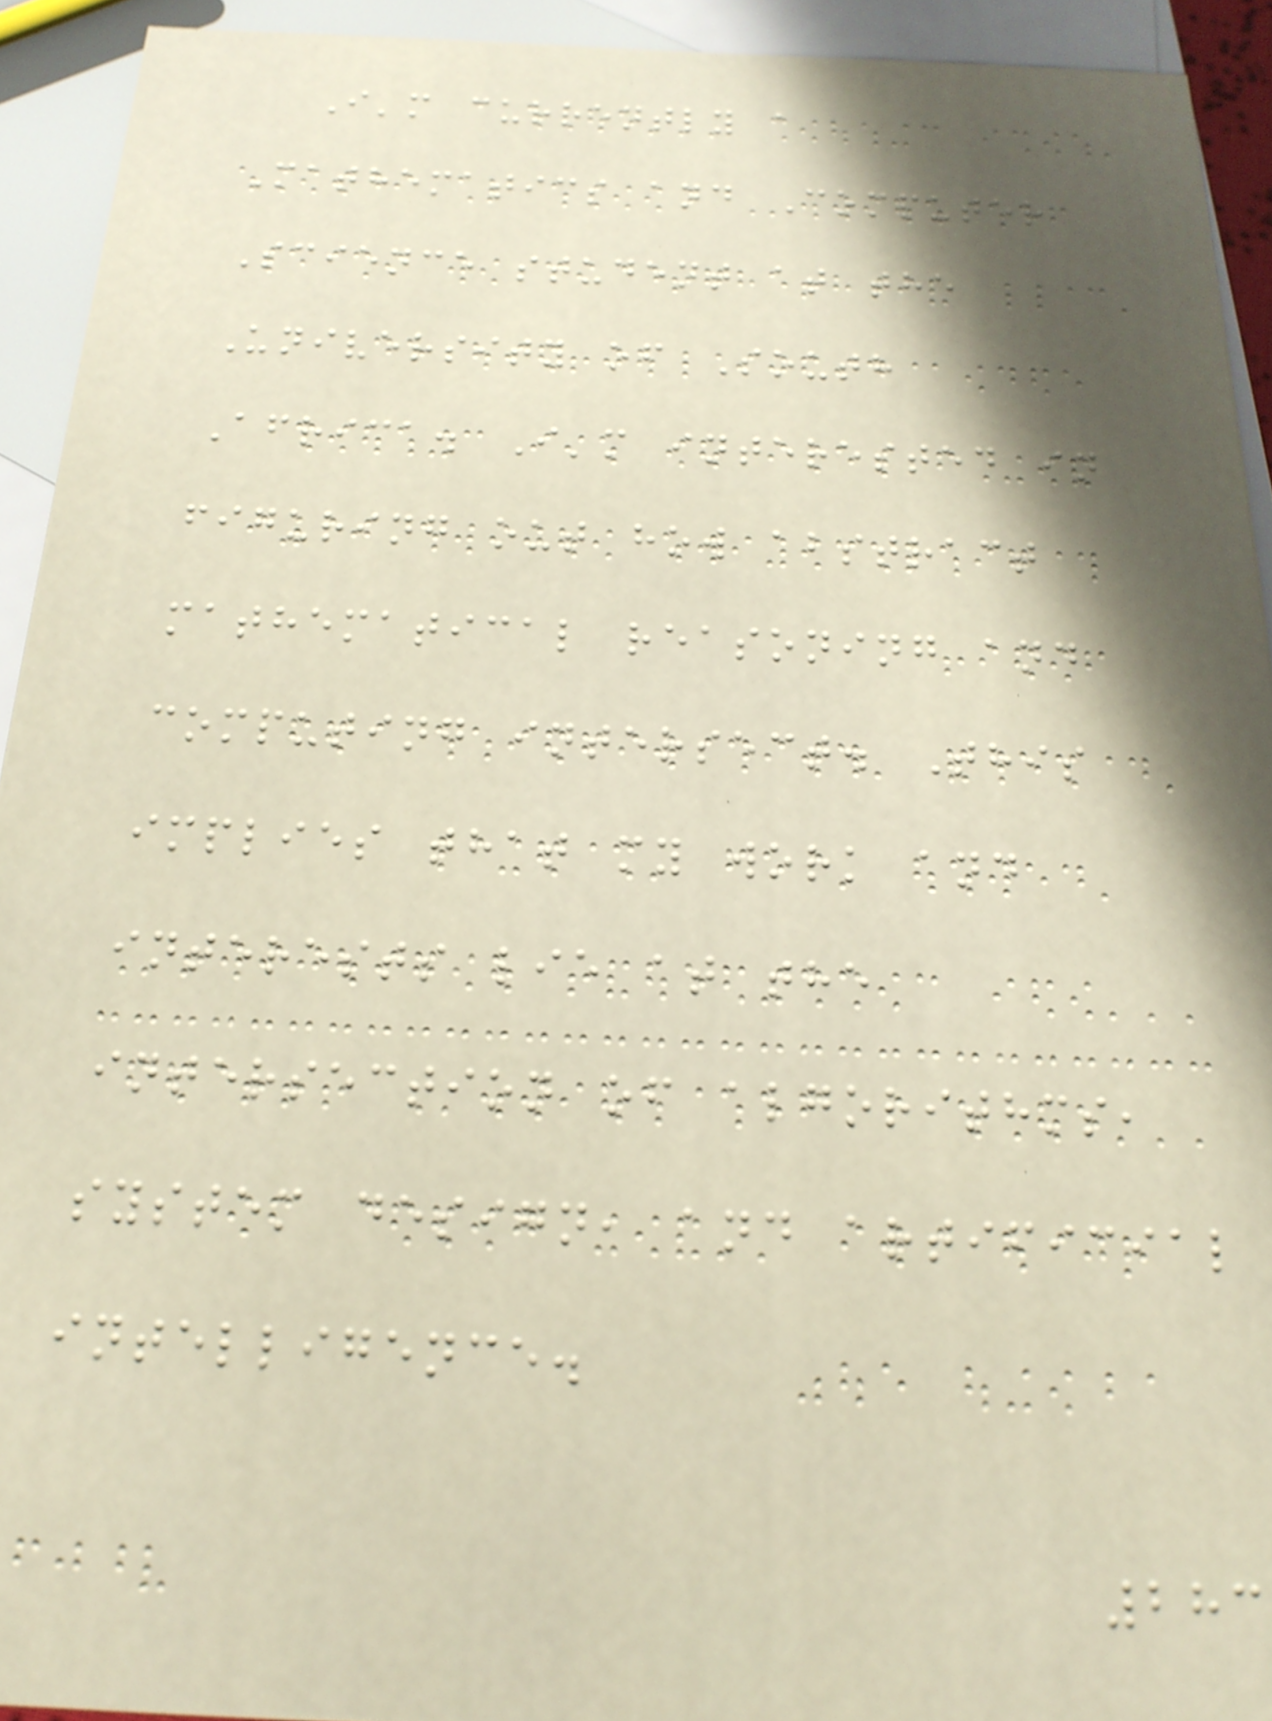I'm currently a
Mathematics and Computer
Science student at the
University of South
Africa. I'm interested in
figuring out how abstract
mathematical reasoning and
computing intersect. This
implies that my work and
interests lie at the
intersection of algorithms,
system design, and artificial
intelligence.
283
